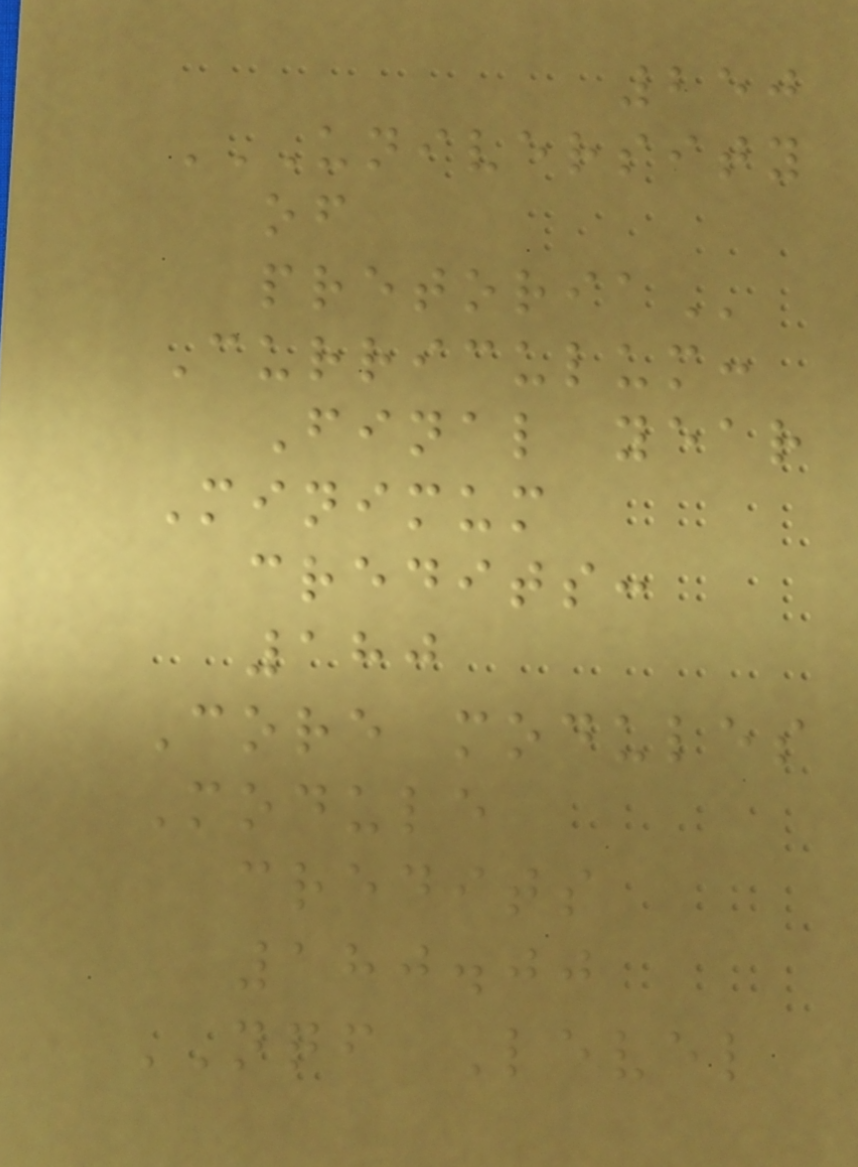250
UNIVERSITY
OF
PRETORIA
Curriculum:
Final year
Minimum
credits:
180
Core modules
Module
credits
180.00
NQF Level
